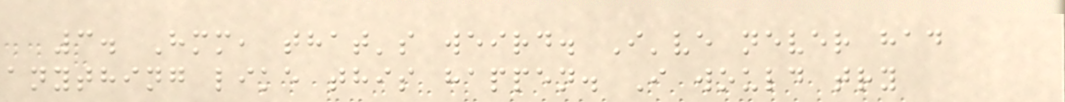3. Hmm, that's weird. I've never had
anything like this happen. I would try
